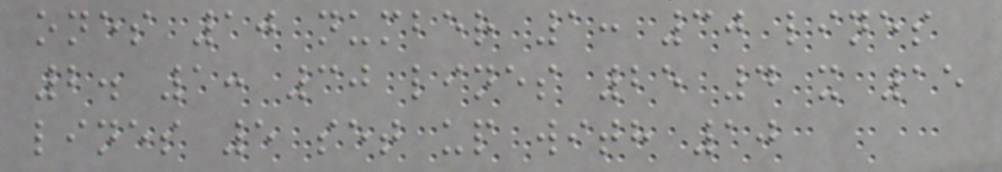ones 10 number 1: 30 lines
2. 1: 30 lines 25 4 x 15
lines 5 set up with 10
